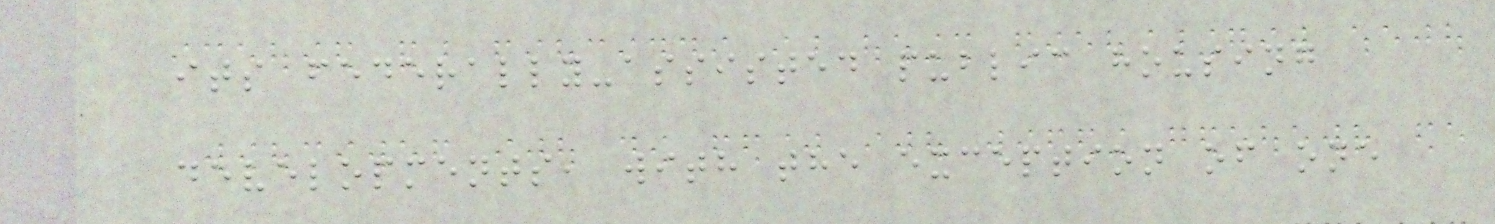its federally-assisted public housing
developments, with the exception of one
